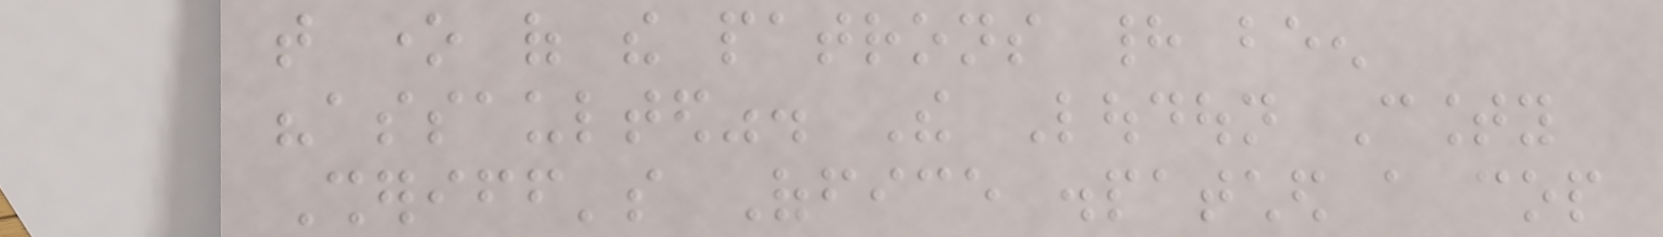that one of the patrons had been
"assaulted". The Loudoun County
Sheriff's Office dispatched a cop
